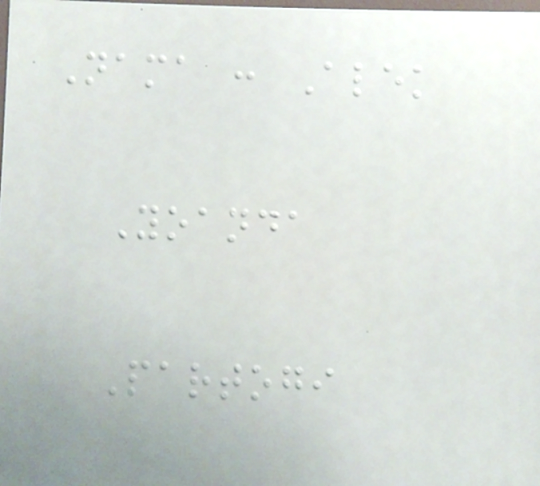Nama : Alek
Yoanda
Partogi
